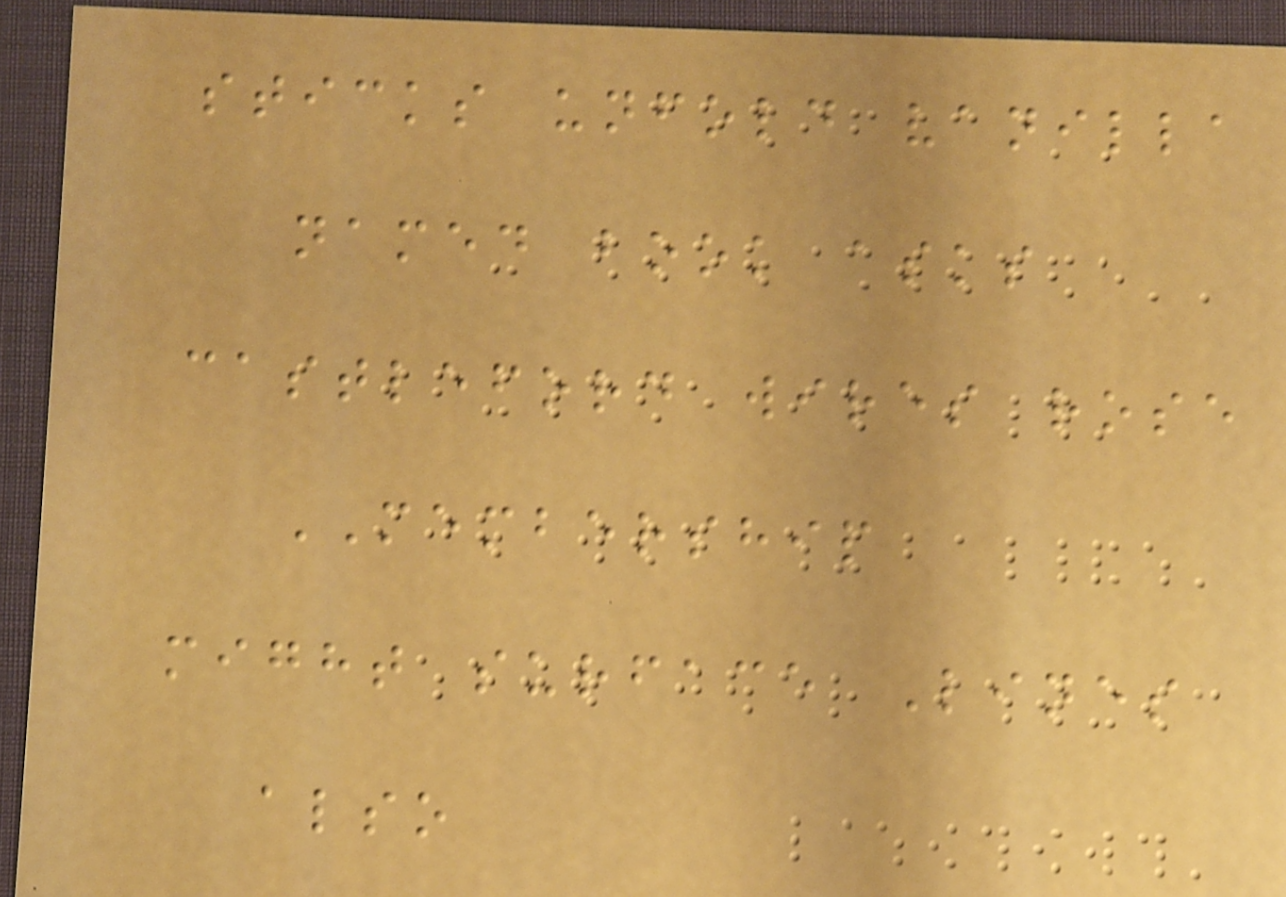sticks unfold vanilla
named book asks
castleford wires rose
MEMBERSHIP
might surface Lines
also
